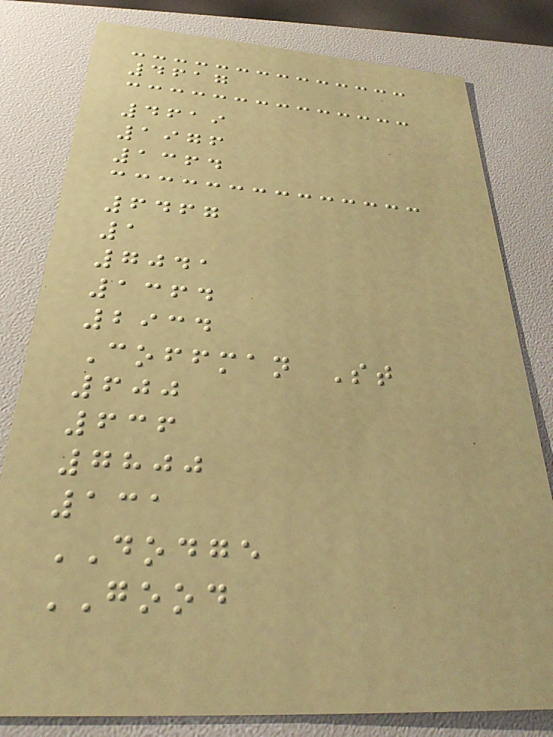4617
4619
1976
1364
6467
1
7041
1364
2934
Coffman St
600
636
7800
131
DODGE
GOOD
